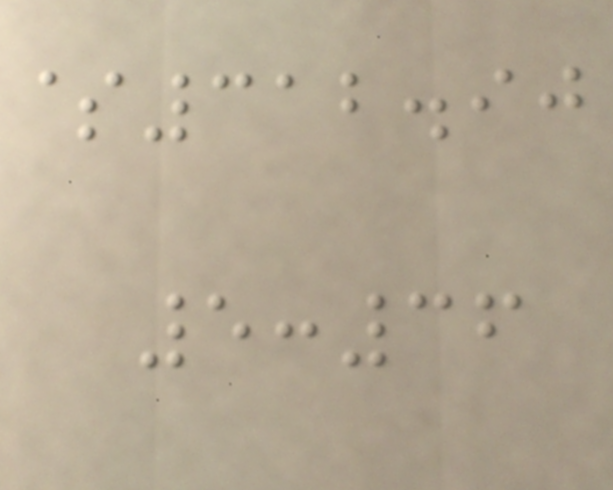$312.90
5:36
